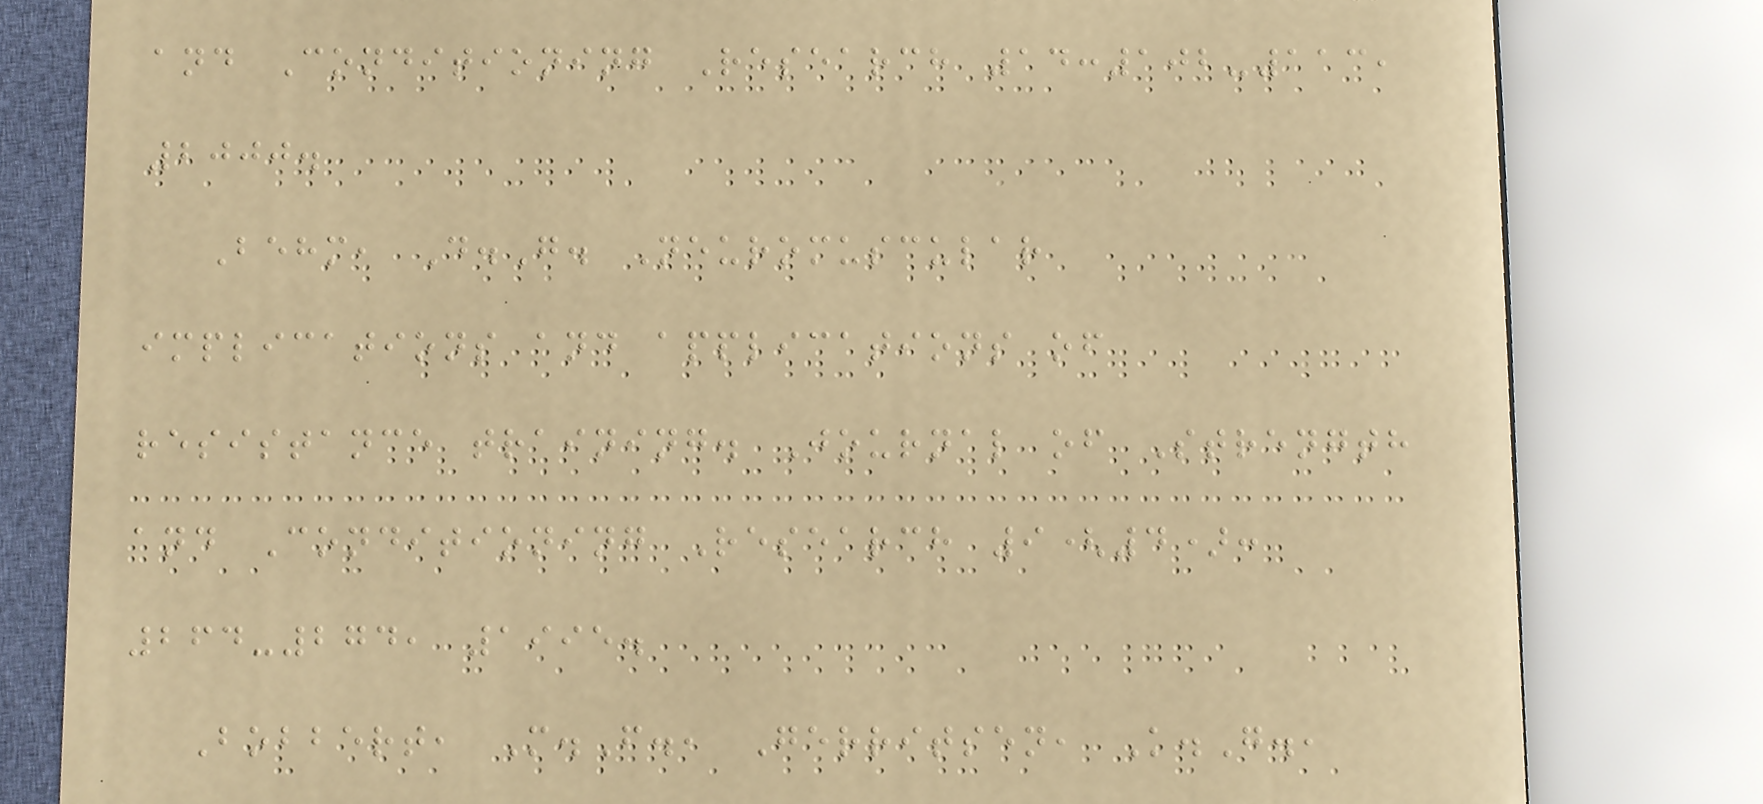and Conditioning Research 14:102-113,
2000.
Behm, D.G. Neuromuscular
implications and applications of
resistance training. Journal of Strength
and Conditioning Research 9(4):
264-274, 1995.
Bobbert, M.F., Gerritsen, K.G.,
